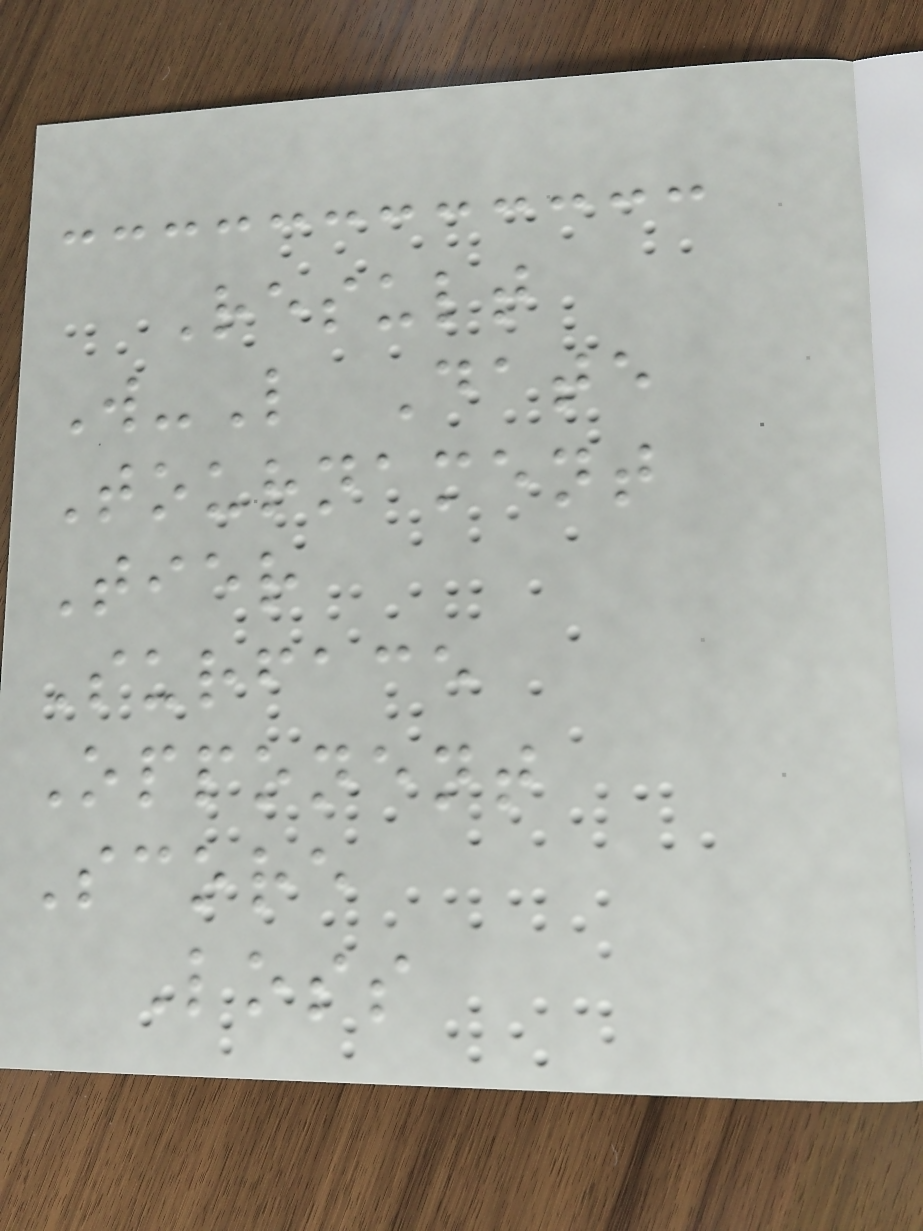Result
W-L Date
Tournament
Tier
Surface
Opponent
Score
Loss
